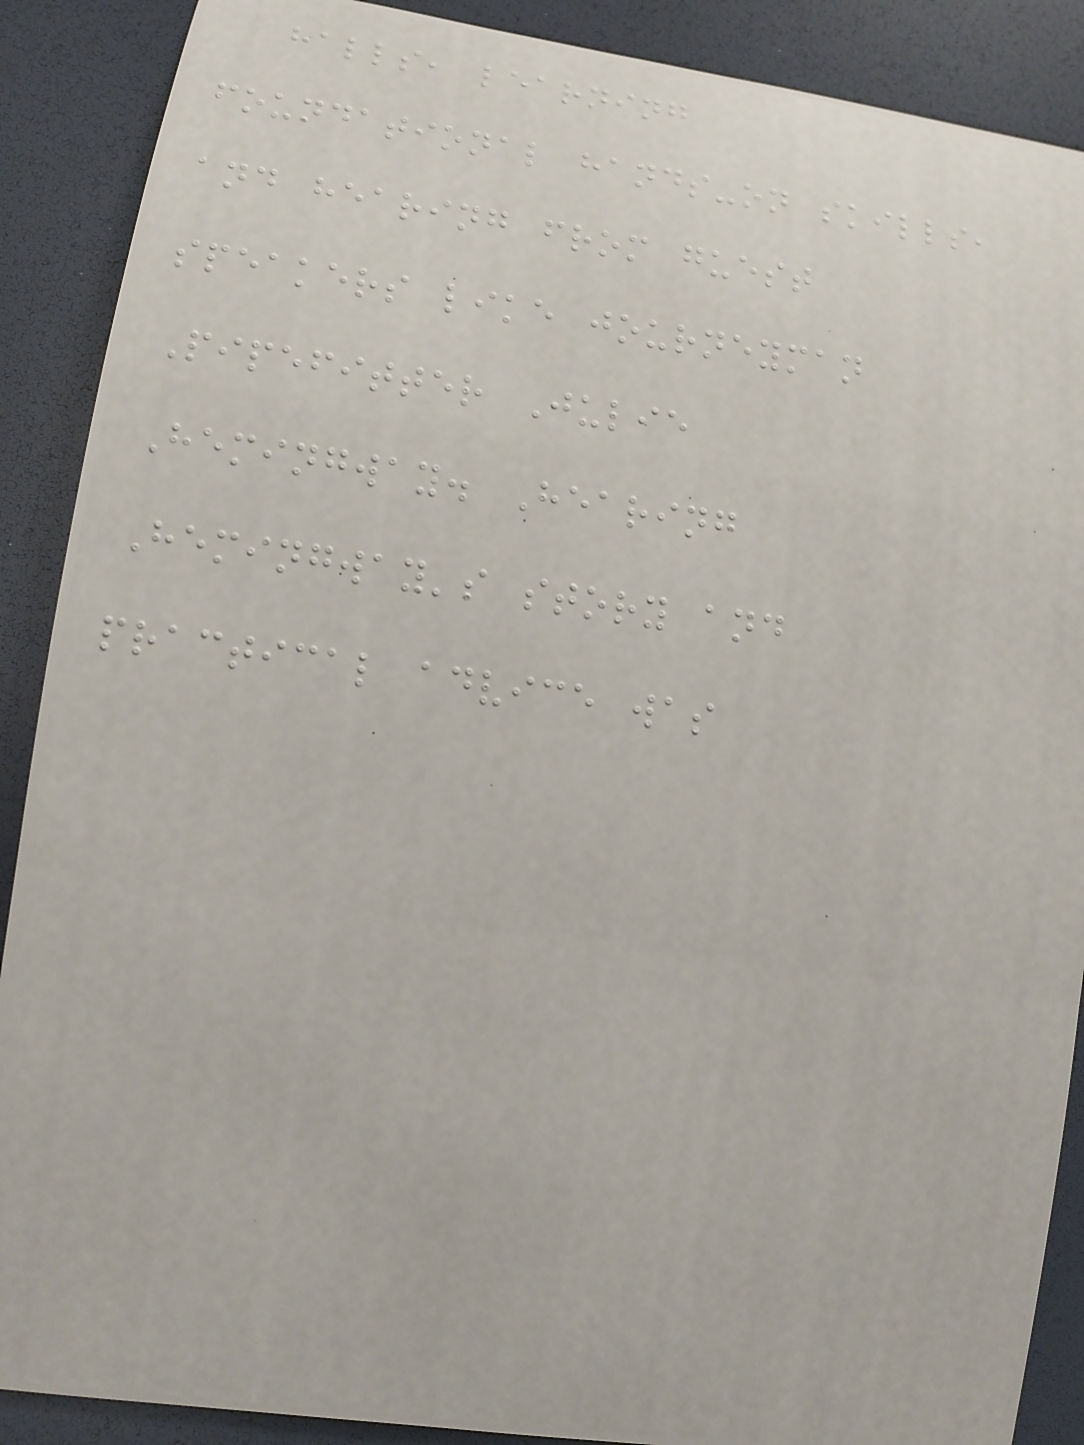halls, learning
foundational hands-on skills,
and hearing from guest
speakers like journeyman
Pipefitter Julie
Hemingway. Hearing
Hemingway's story and
practical advice was
